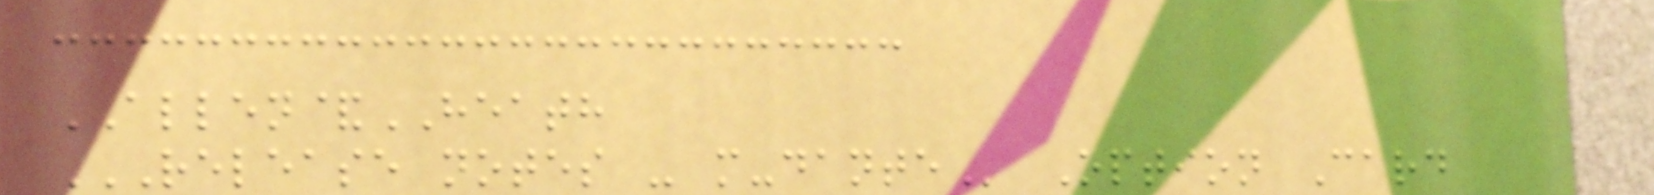ALLEN&HEATH
RELEASE NOTES - M-DANTE Option Card
